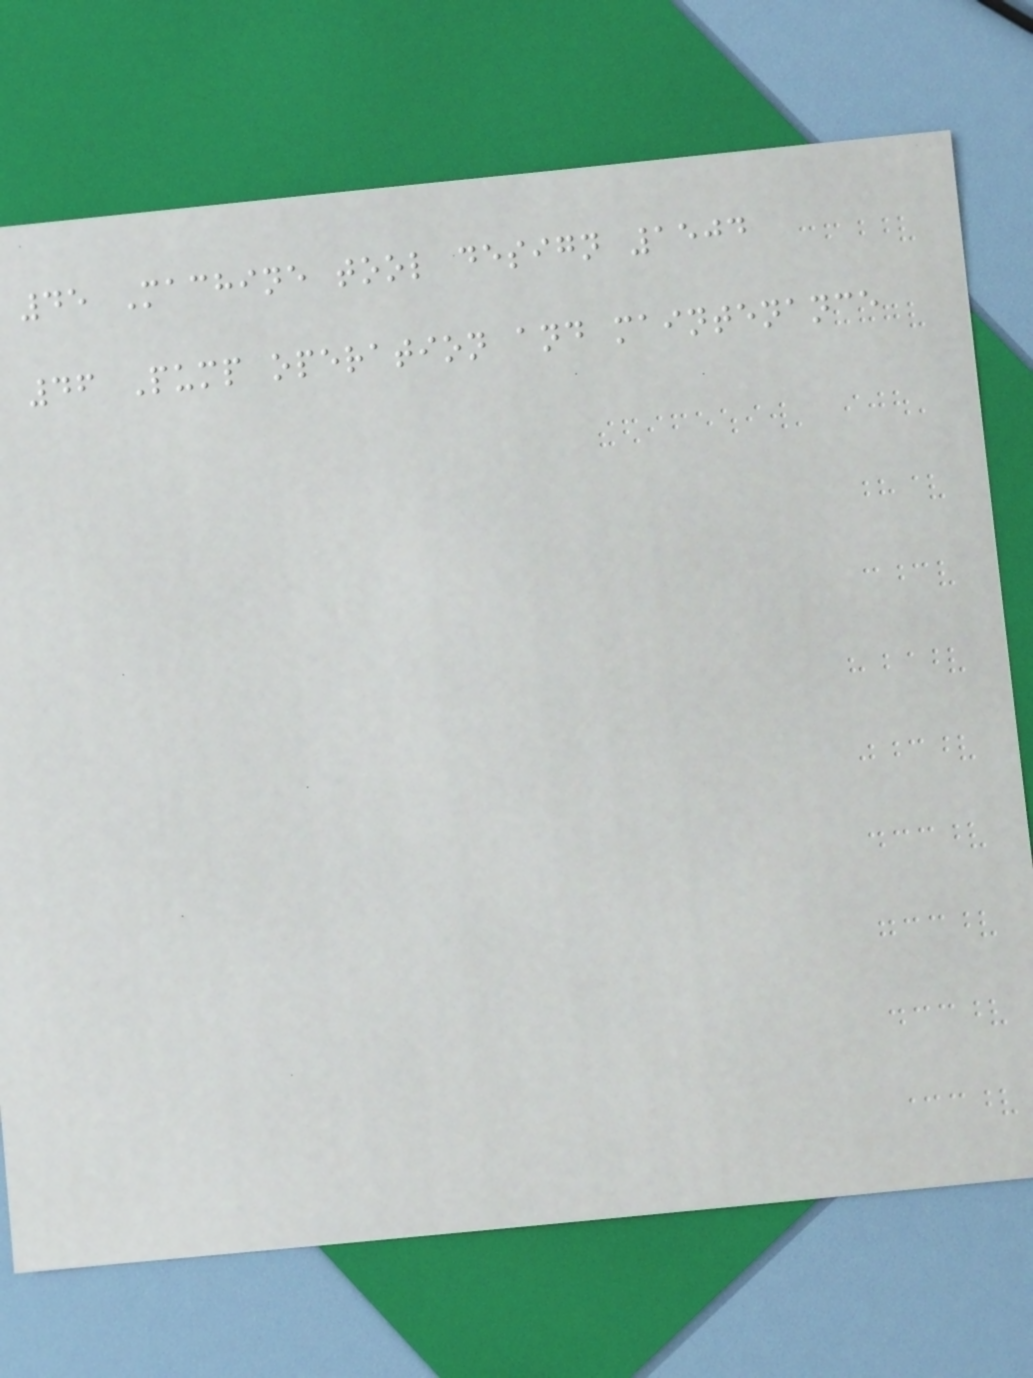45 Machine tool design 1504
46 Pump operation and maintenance
